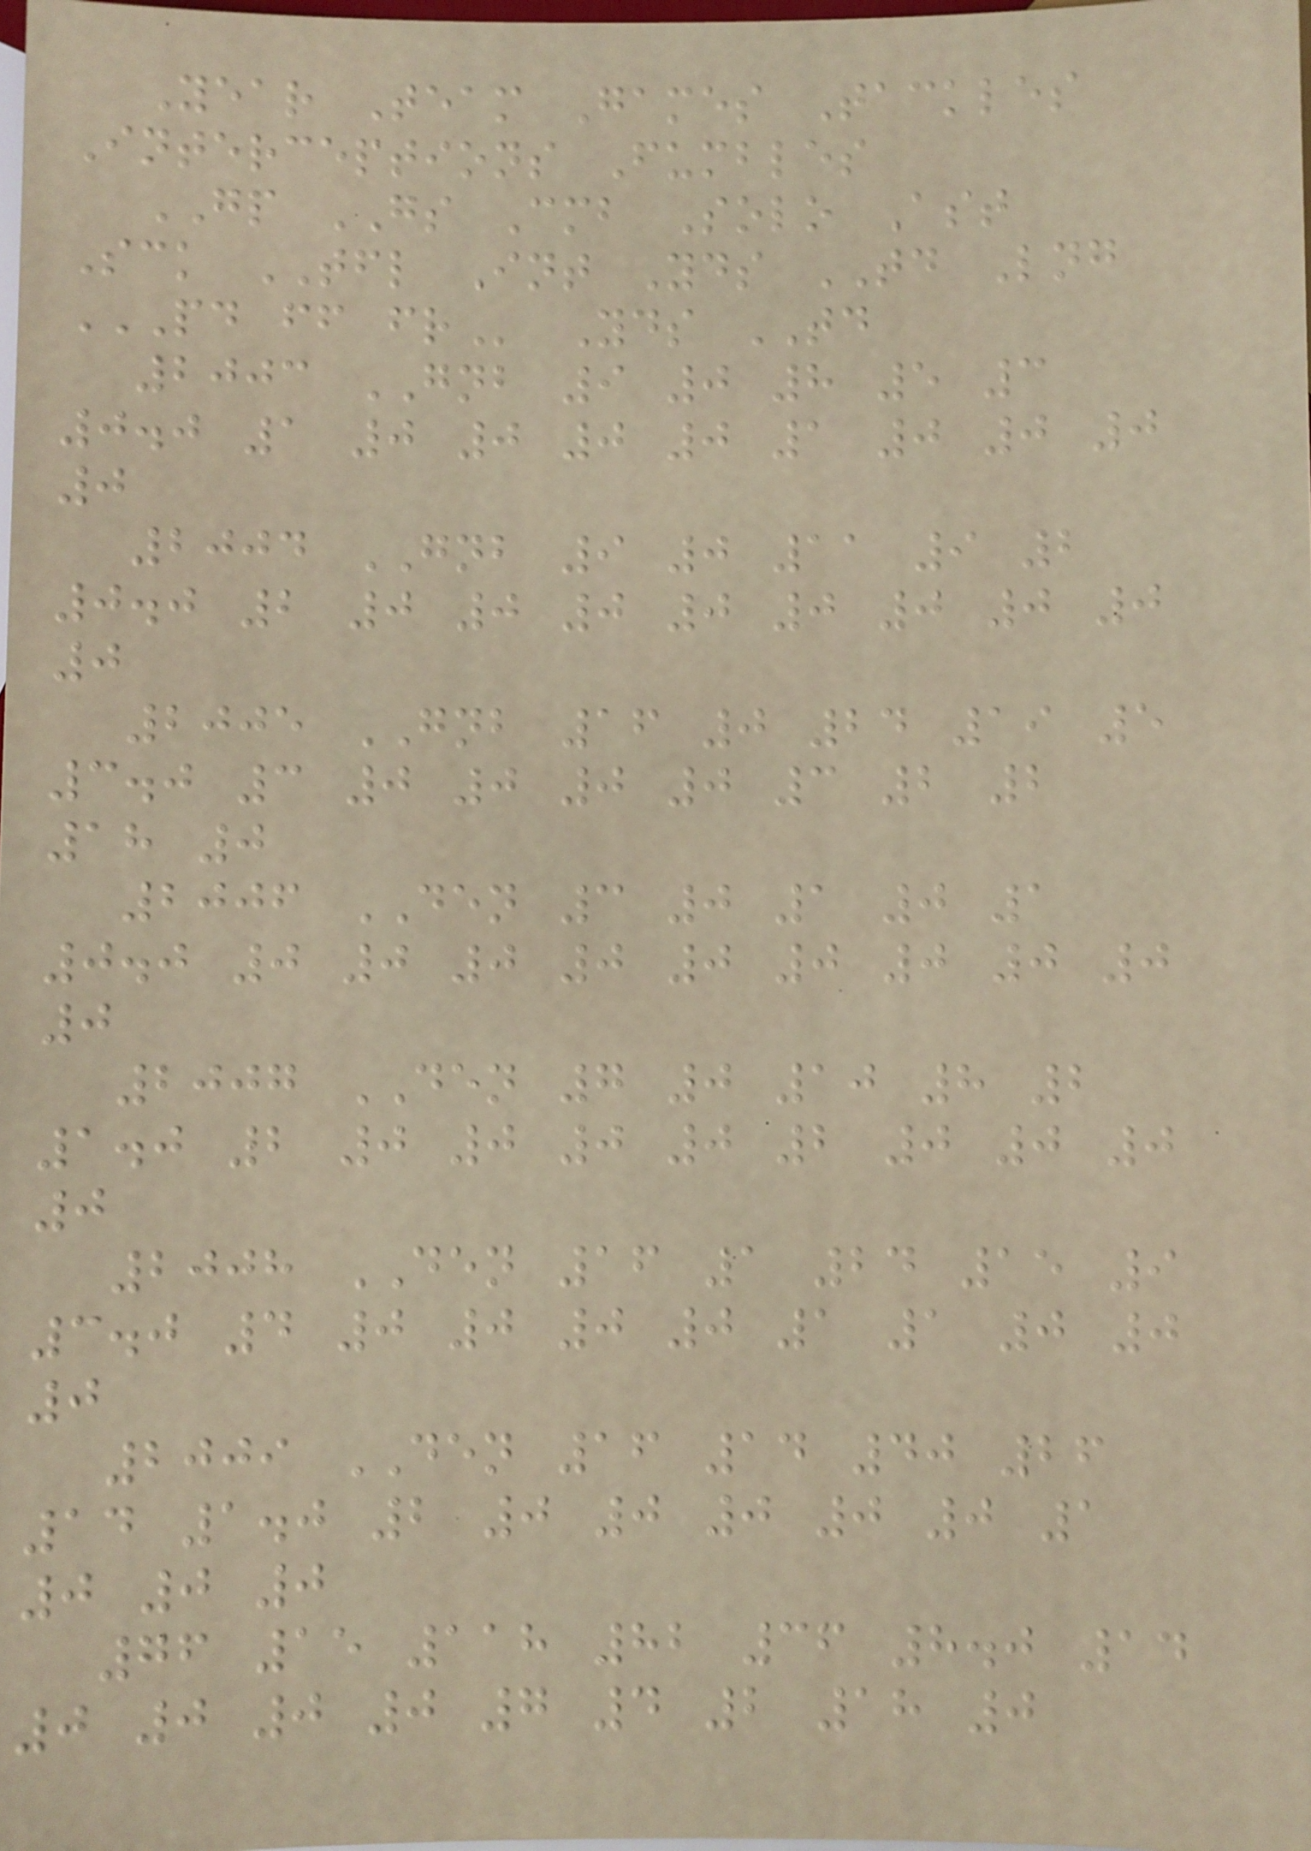Year Team Games Tackles
Interceptions Fumbles
GP GS Cmb Solo Ast
Sck TFL Int Yds TD Lng
PD FF FR Yds TD
2003 GNB 9 0 8 5 3
0.0 1 0 0 0 0 1 0 0 0
0
2004 GNB 9 0 11 9 2
0.0 2 0 0 0 0 0 0 0 0
0
2005 GNB 16 0 24 19 5
3.0 3 0 0 0 0 3 2 2
18 0
2006 DEN 3 0 1 0 1
0.0 0 0 0 0 0 0 0 0 0
0
2007 DEN 7 0 10 8 2
1.0 2 0 0 0 0 2 0 0 0
0
2008 DEN 16 1 24 15 9
3.0 4 0 0 0 0 1 1 0 0
0
2009 DEN 16 14 40 26
14 1.0 2 0 0 0 0 0 1
0 0 0
76 15 118 82 36 8.0 14
0 0 0 0 7 4 2 18 0
